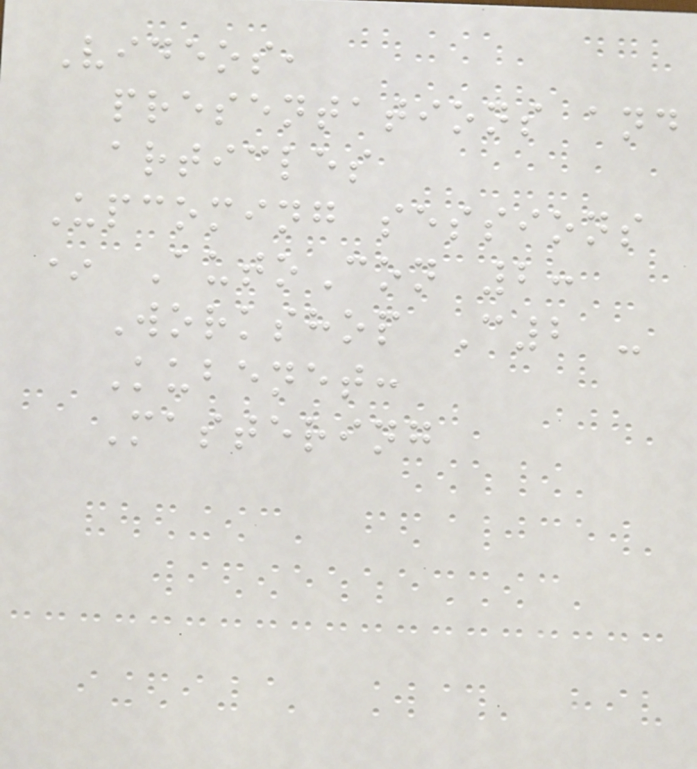Videos,
presentations and
articles
Upcoming sessions
* AutoCon 2:
Workshop C2 -
Kubenet:
Mastering
